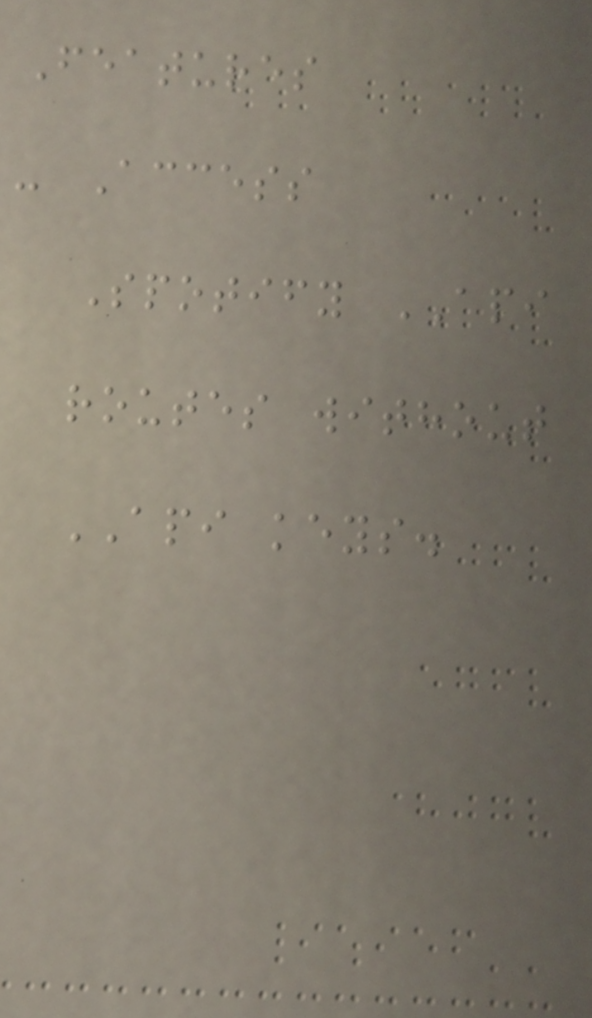Features
- Access
Spotify API
routes without
API keys.
